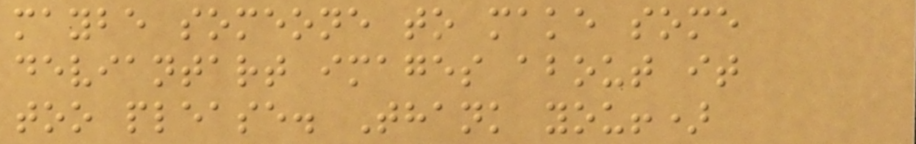maybe someone to make some
deviantart images about it
too please. Thank you!)
